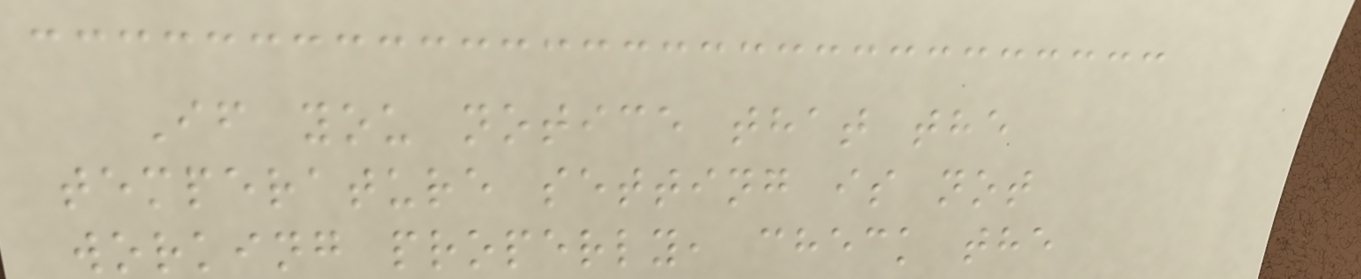If you notice that the
temperature setting is not
working properly, check the
